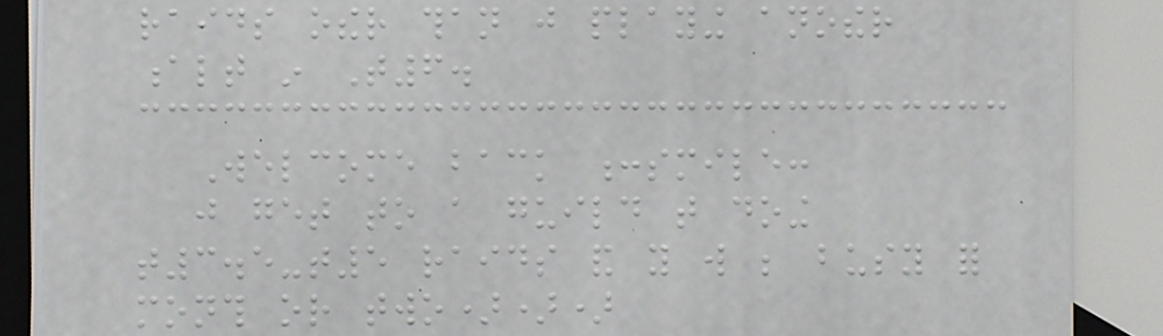raids other than just playing another
alt in T6.
Welcome back :smile:
just get to a guild that doing
t3.5-t5 raids and you will be busy for
month or two)))
